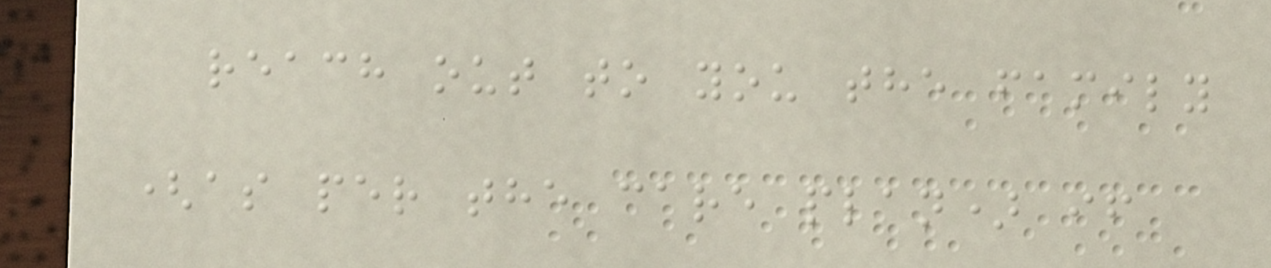reach out to you the family
(as per the care plan) if
